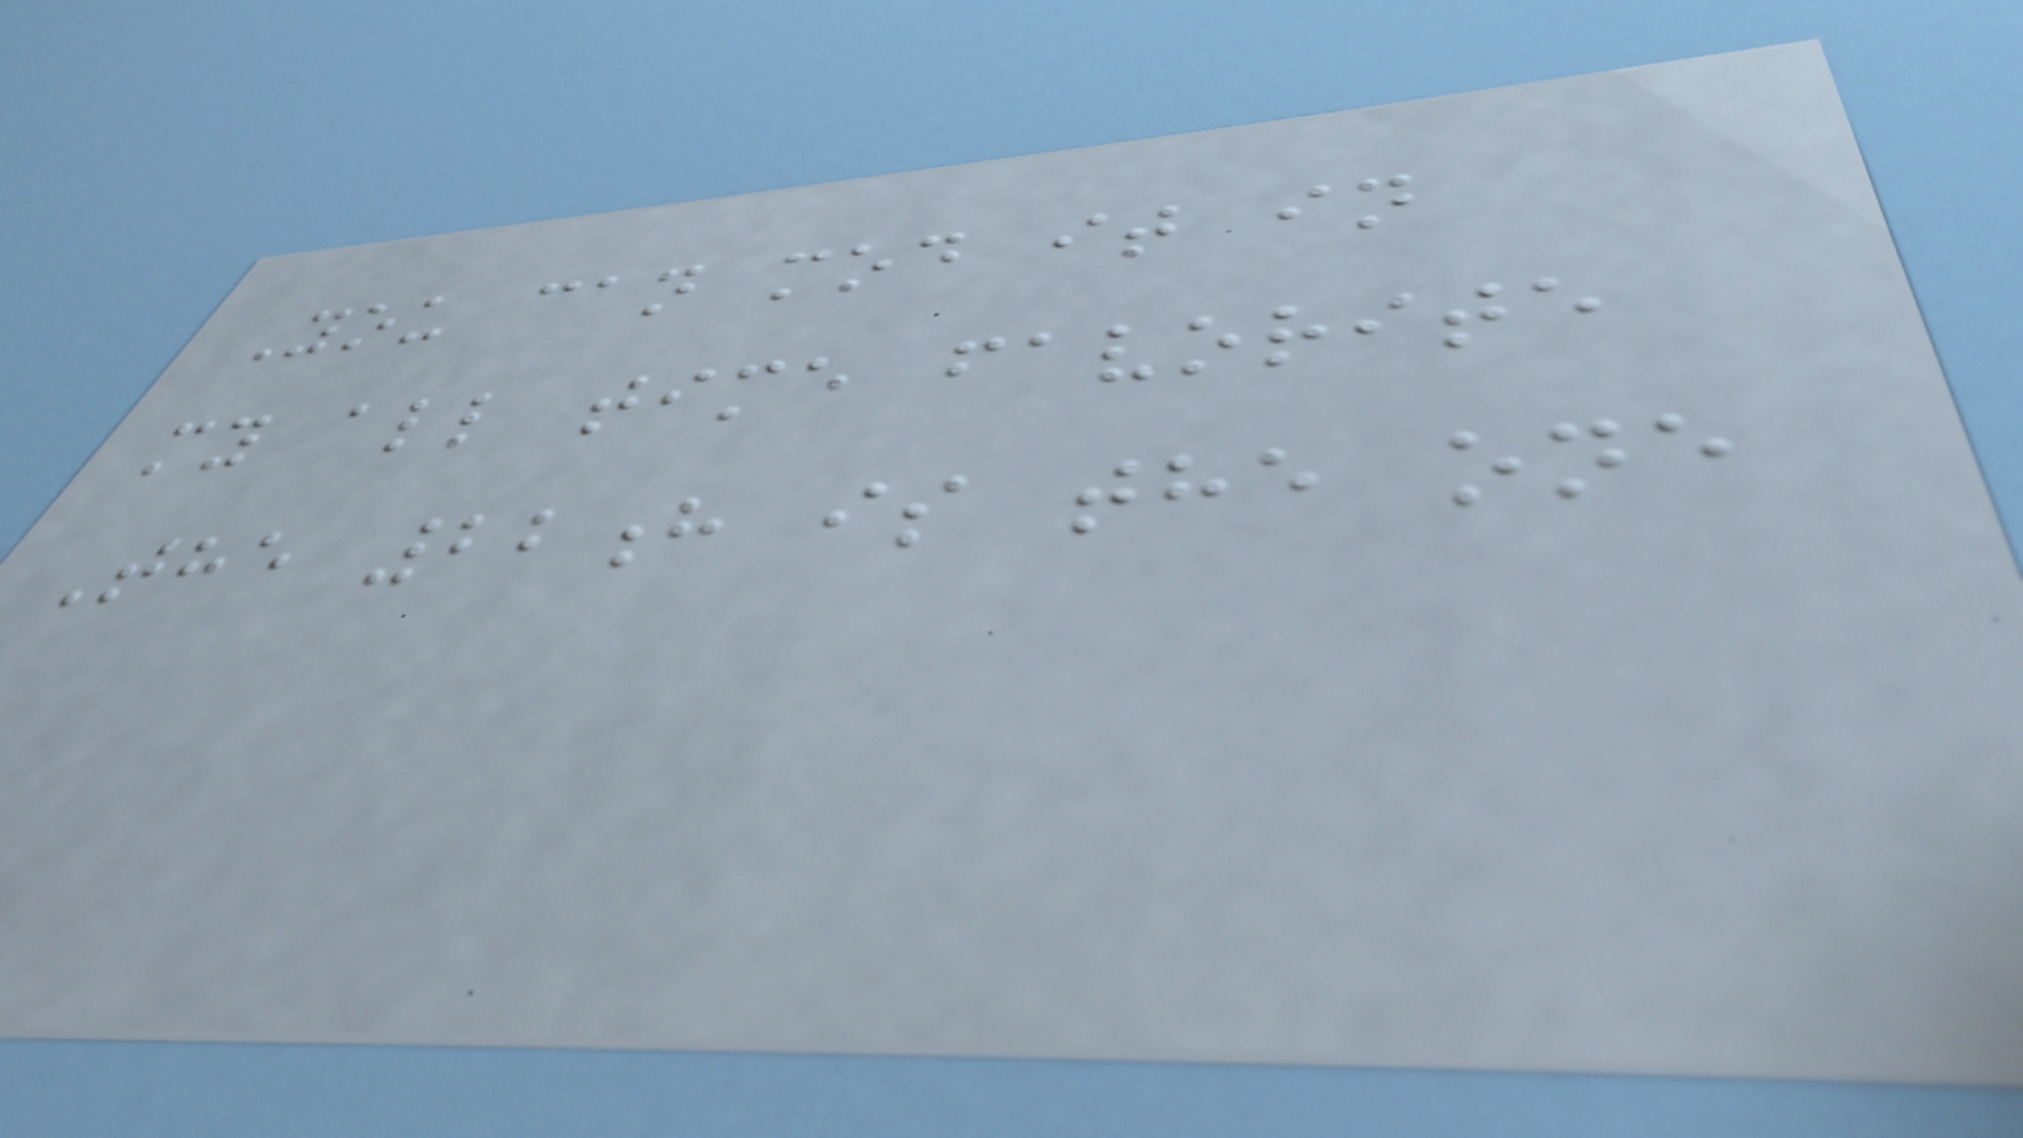You can mod it in
my all time favorite
The 22h is the one
